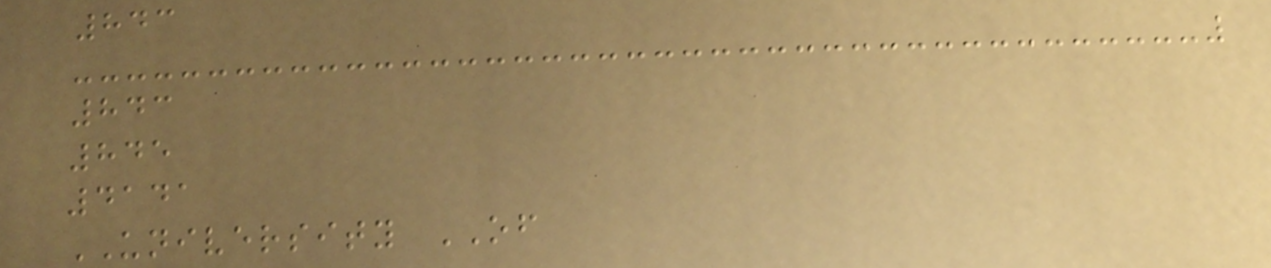843
843
845
4141
UNIVERSITY OF
